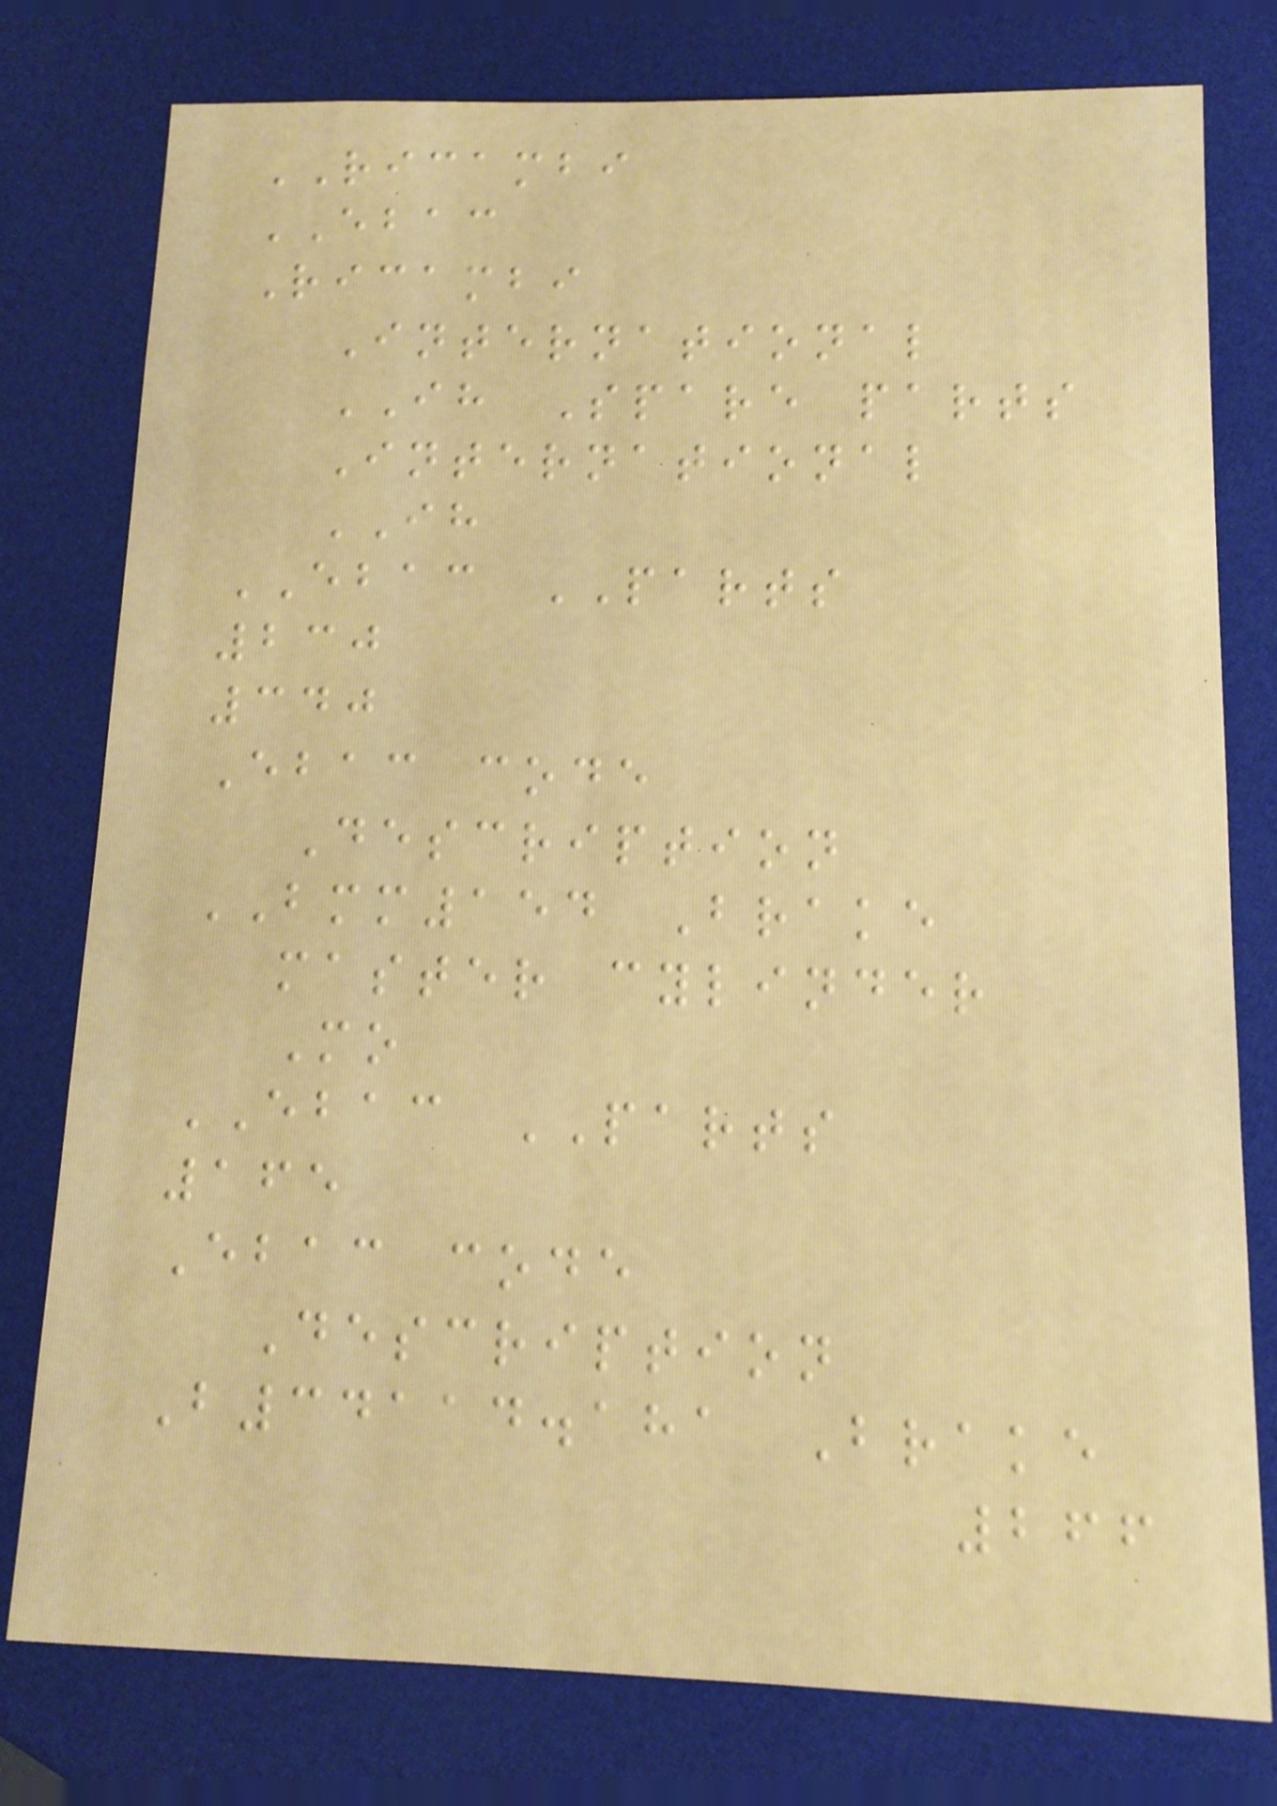RICAMBI
EBAC
Ricambi
International
IH Spare parts
International
IH
EBAC PARTS
230
340
Ebac code
Description
BMM154 Brake
master cylinder
Mo
EBAC PARTS
165
Ebac code
Description
B34114.181 Brake
266
